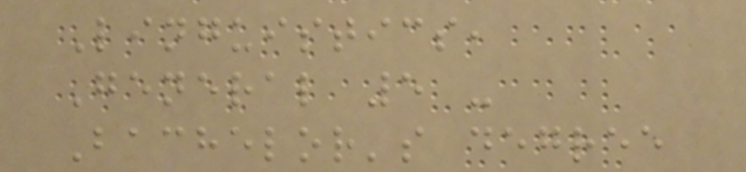Linguistics,
General 5 -
Bachelor's degree
